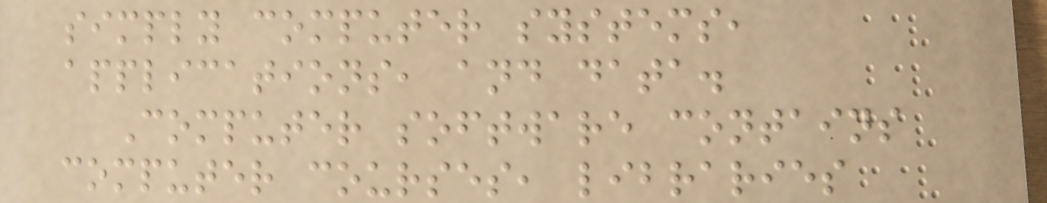simply computer systems,
applications, and data.
Computer software contains
computer courses, libraries
